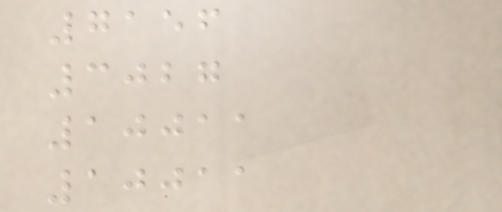7156
3027
10011
10011
